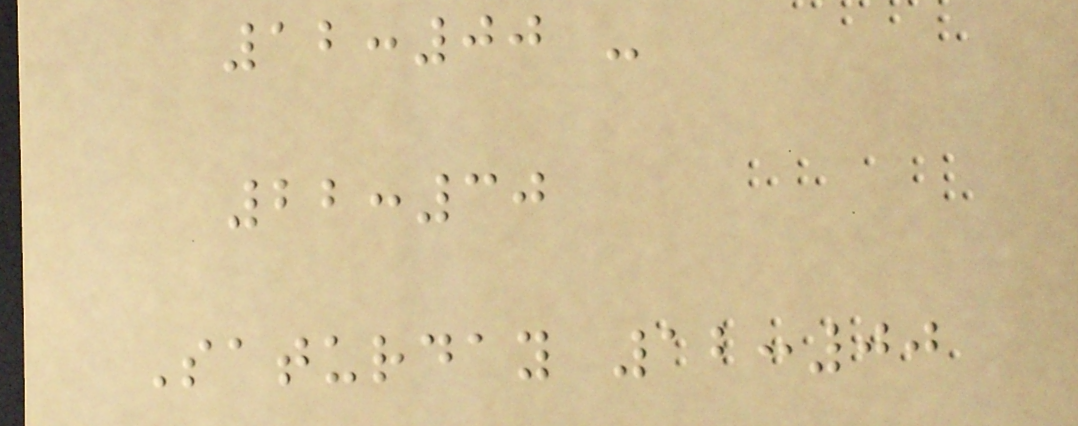12:00 -
22:30
Saturday 12:00
